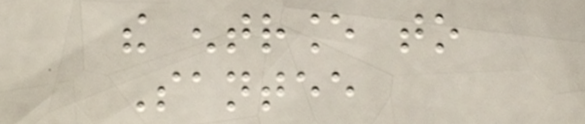the entrance to
Santee
